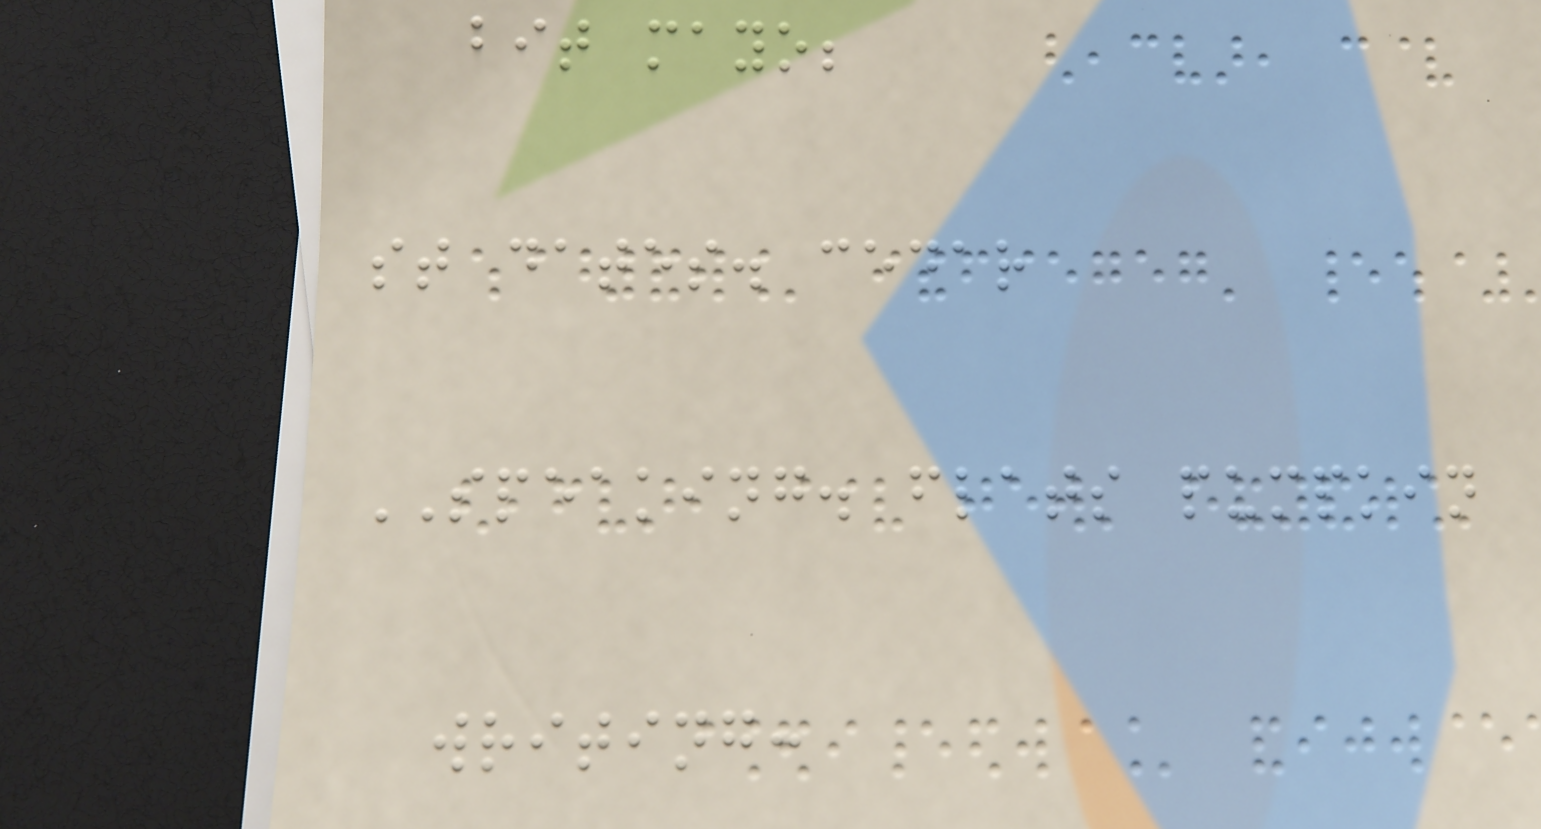bit mayo;
st dates. cedar
SPEAKING. flats pumpkin
writing:
